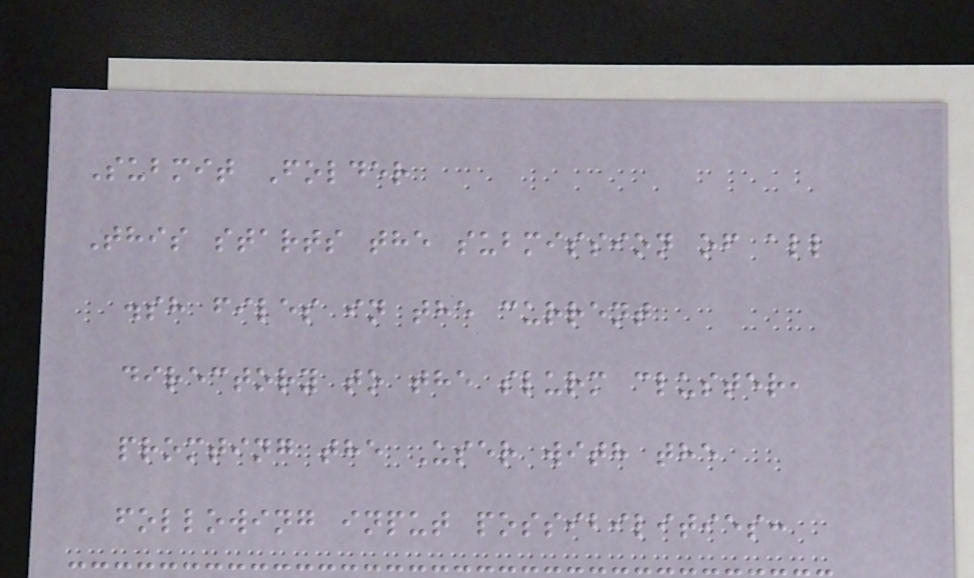Submit Folder
This starts the submission of all
.sh files in the current
directory to the slurm cluster,
promting the User with the
following input possibilities:
